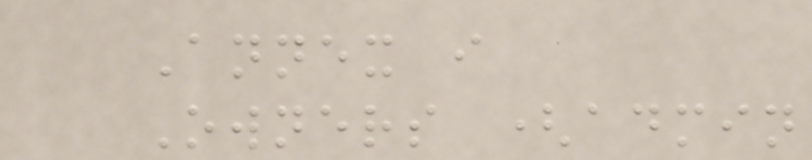Annex i
Owners (admin
